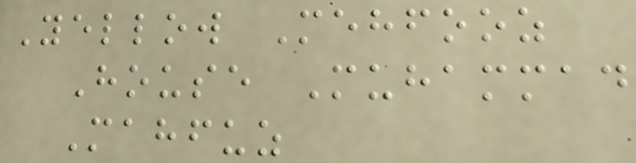Yellow Mehfooz
House Muhammad
Mahfuz
